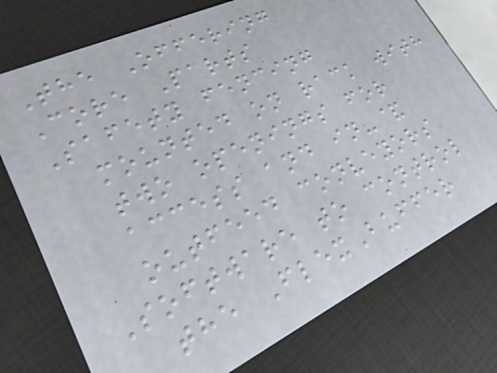The Offering
Core Parts
Safety fencing
mounted on rack with
two openings for
access and in-&
outfeed conveyors
Software to control
the FlexBuffer
